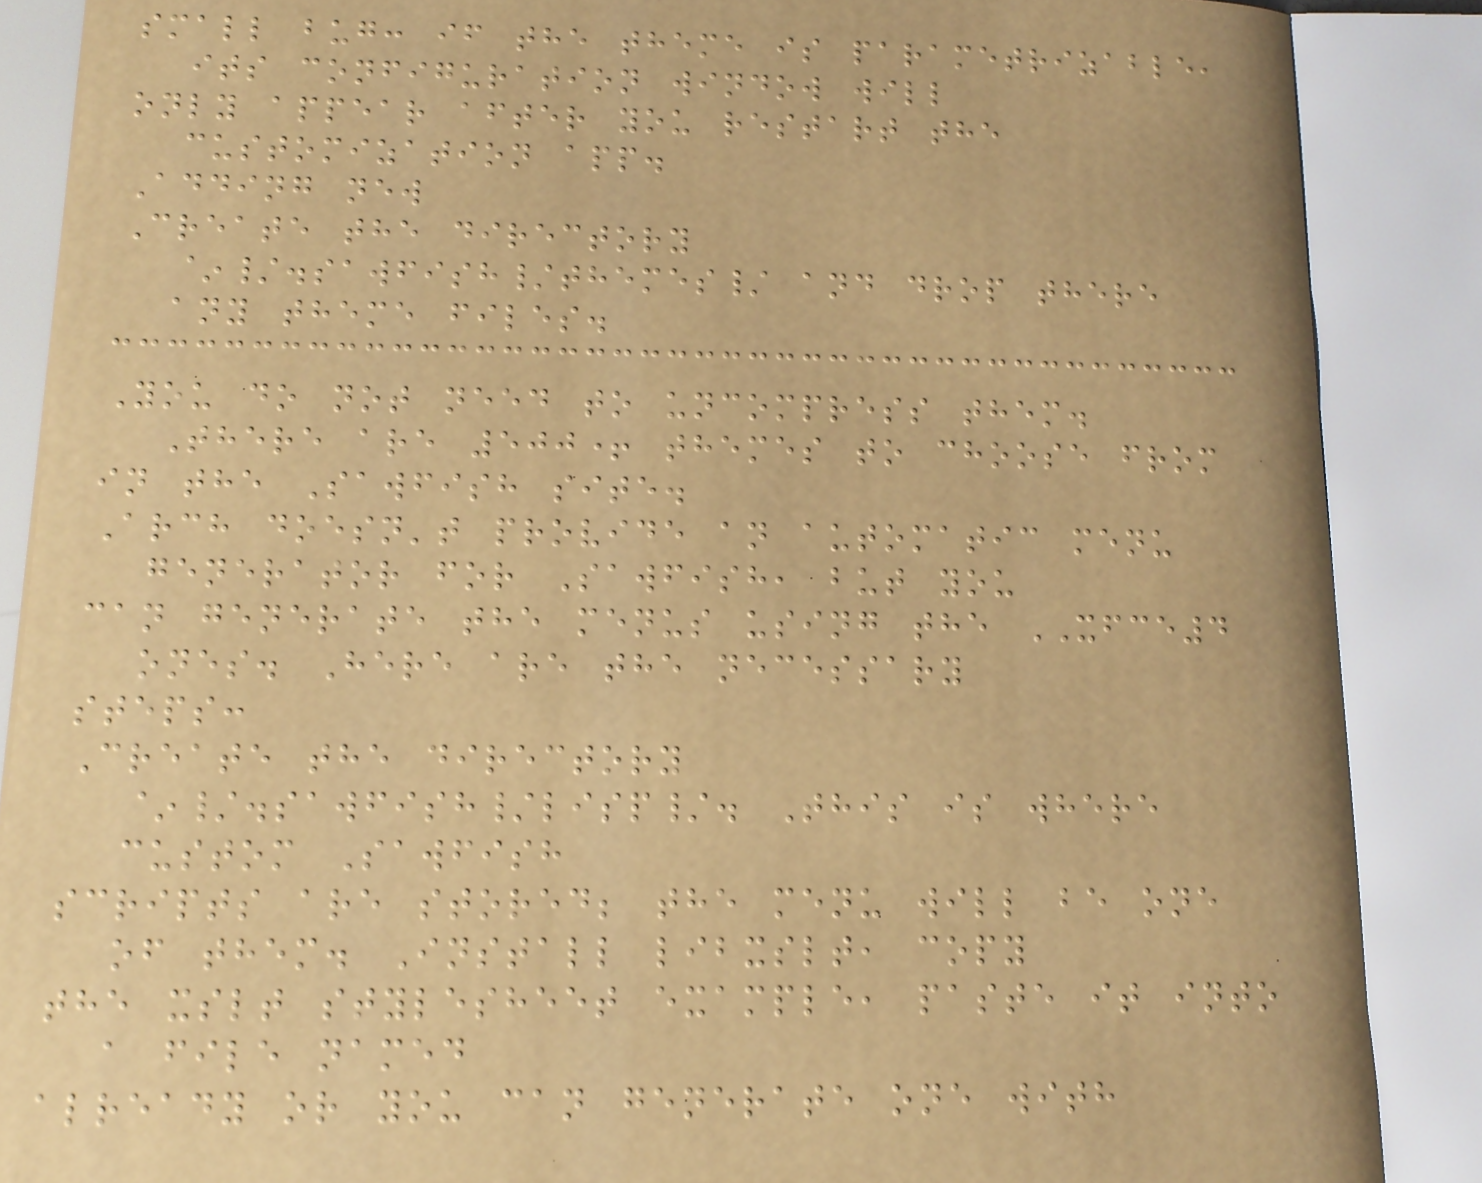small bug: if the theme is parametrizable,
its configuration window will
only appear after you restart the
customization app.
Adding new
Create the directory
~/.sawfish/themes/ and drop there
any theme files.
You do not need to uncompress them.
There are 500+ themes to choose from
in the Sawfish site.
Arch doesn't provide an automatic menu
generator for Sawfish, but you
can generate the menus using the XFCE4
ones. Here are the necessary
steps:
Create the directory
~/.sawfish/lisp/. This is where
custom Sawfish
scripts are stored; the menu will be one
of them. Install libxslt, copy
the xslt stylesheet example, paste it into
a file named
already or you can generate one with
